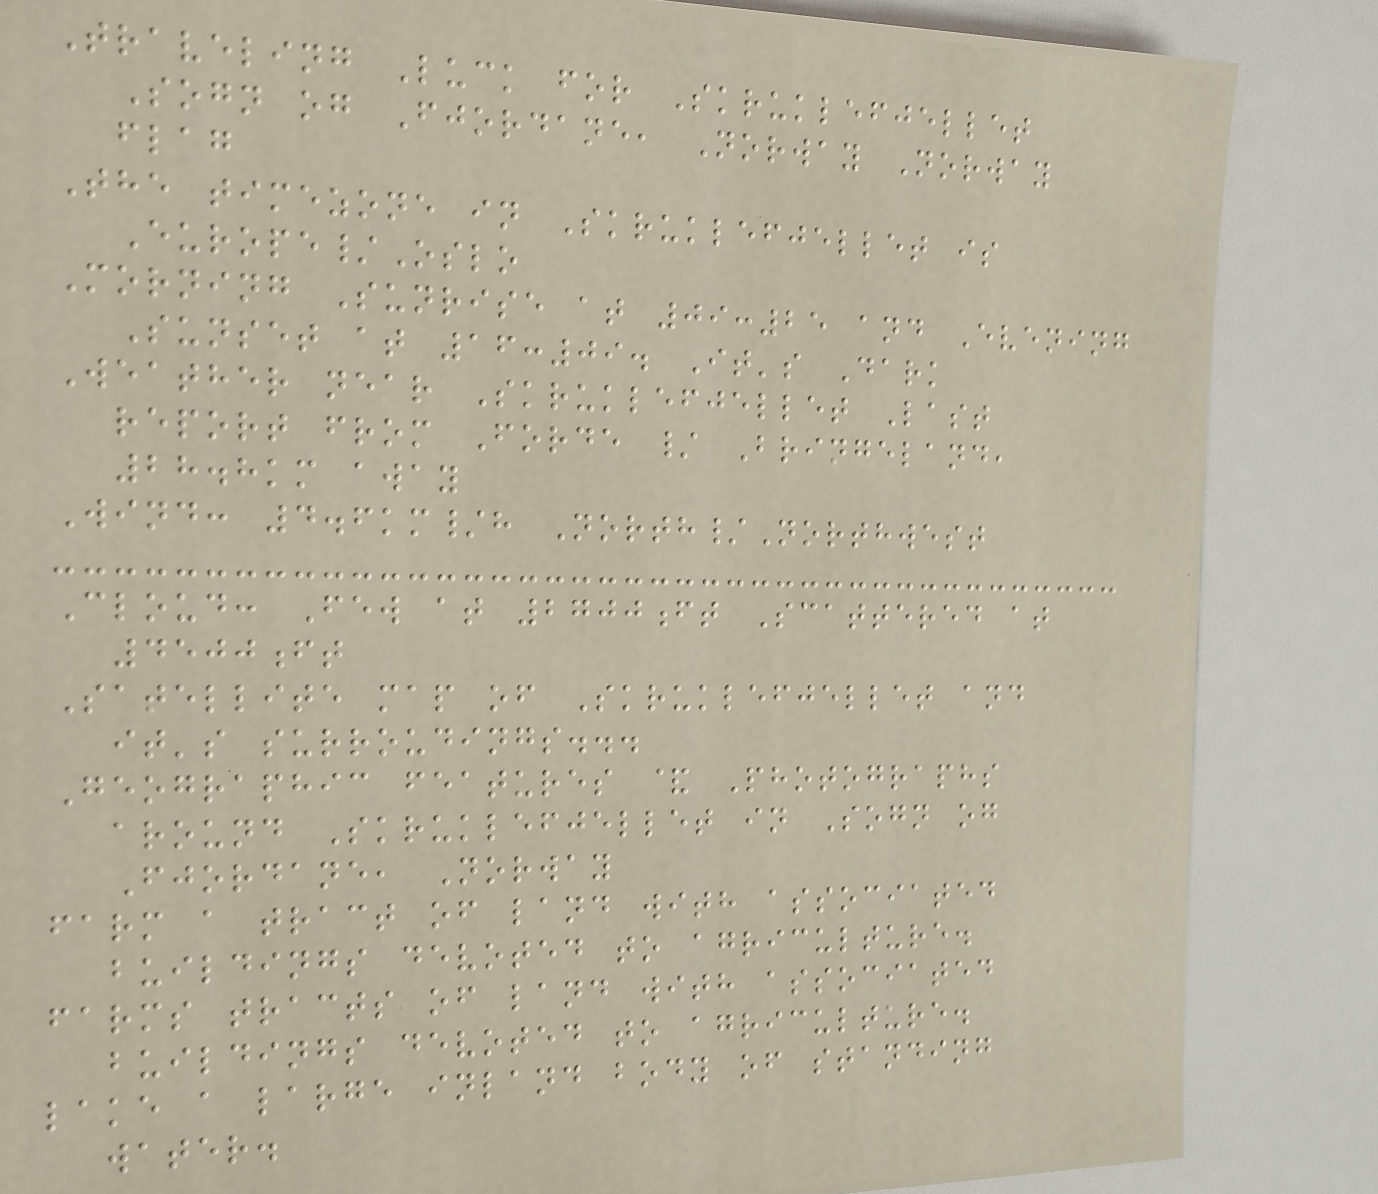Traveling Luck for Skruklefjellet
Sogn og Fjordane, Norway Norway
flag
The timezone in Skruklefjellet is
Europe/Oslo
Morning Sunrise at 09:25 and Evening
Sunset at 16:09. It's Dark
Weather near Skruklefjellet Last
report from Forde / Bringeland,
28.8km away
Wind: 4.6km/h North/Northwest
Cloud: Few at 2700ft Scattered at
4500ft
Satellite map of Skruklefjellet and
it's surroudings...
Geographic features & Photographs
around Skruklefjellet in Sogn og
Fjordane, Norway
farm a tract of land with associated
buildings devoted to agriculture.
farms tracts of land with associated
buildings devoted to agriculture.
lake a large inland body of standing
water.
